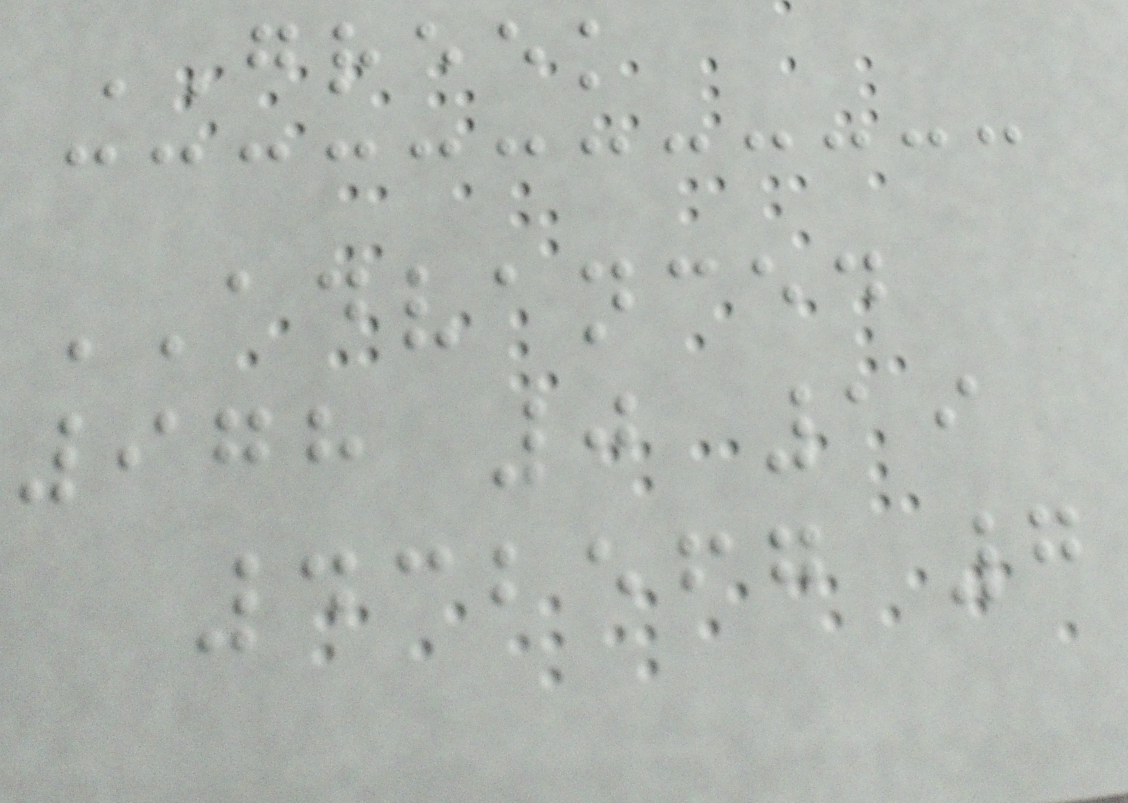GREEK
ADVANCED
978 0 19
432567 7
